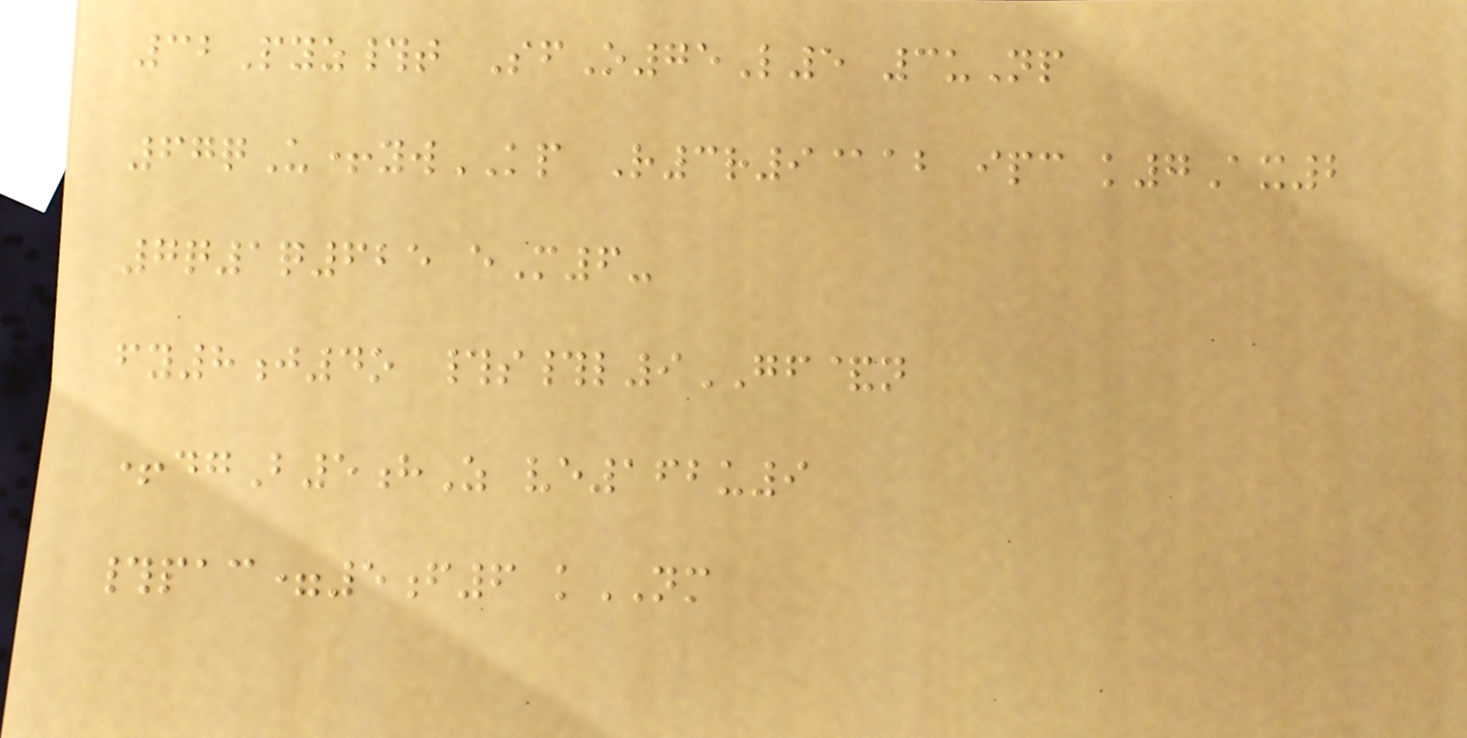32Pyz#t SfO75L5 3uNp
67qU+ywKP R3r9@ab ipc k7Ax2
7q1q625 eM6-
fy8j4o #s#l9GF&n
+dgB5hZ ve162u9
#pac=5f6 kNM
